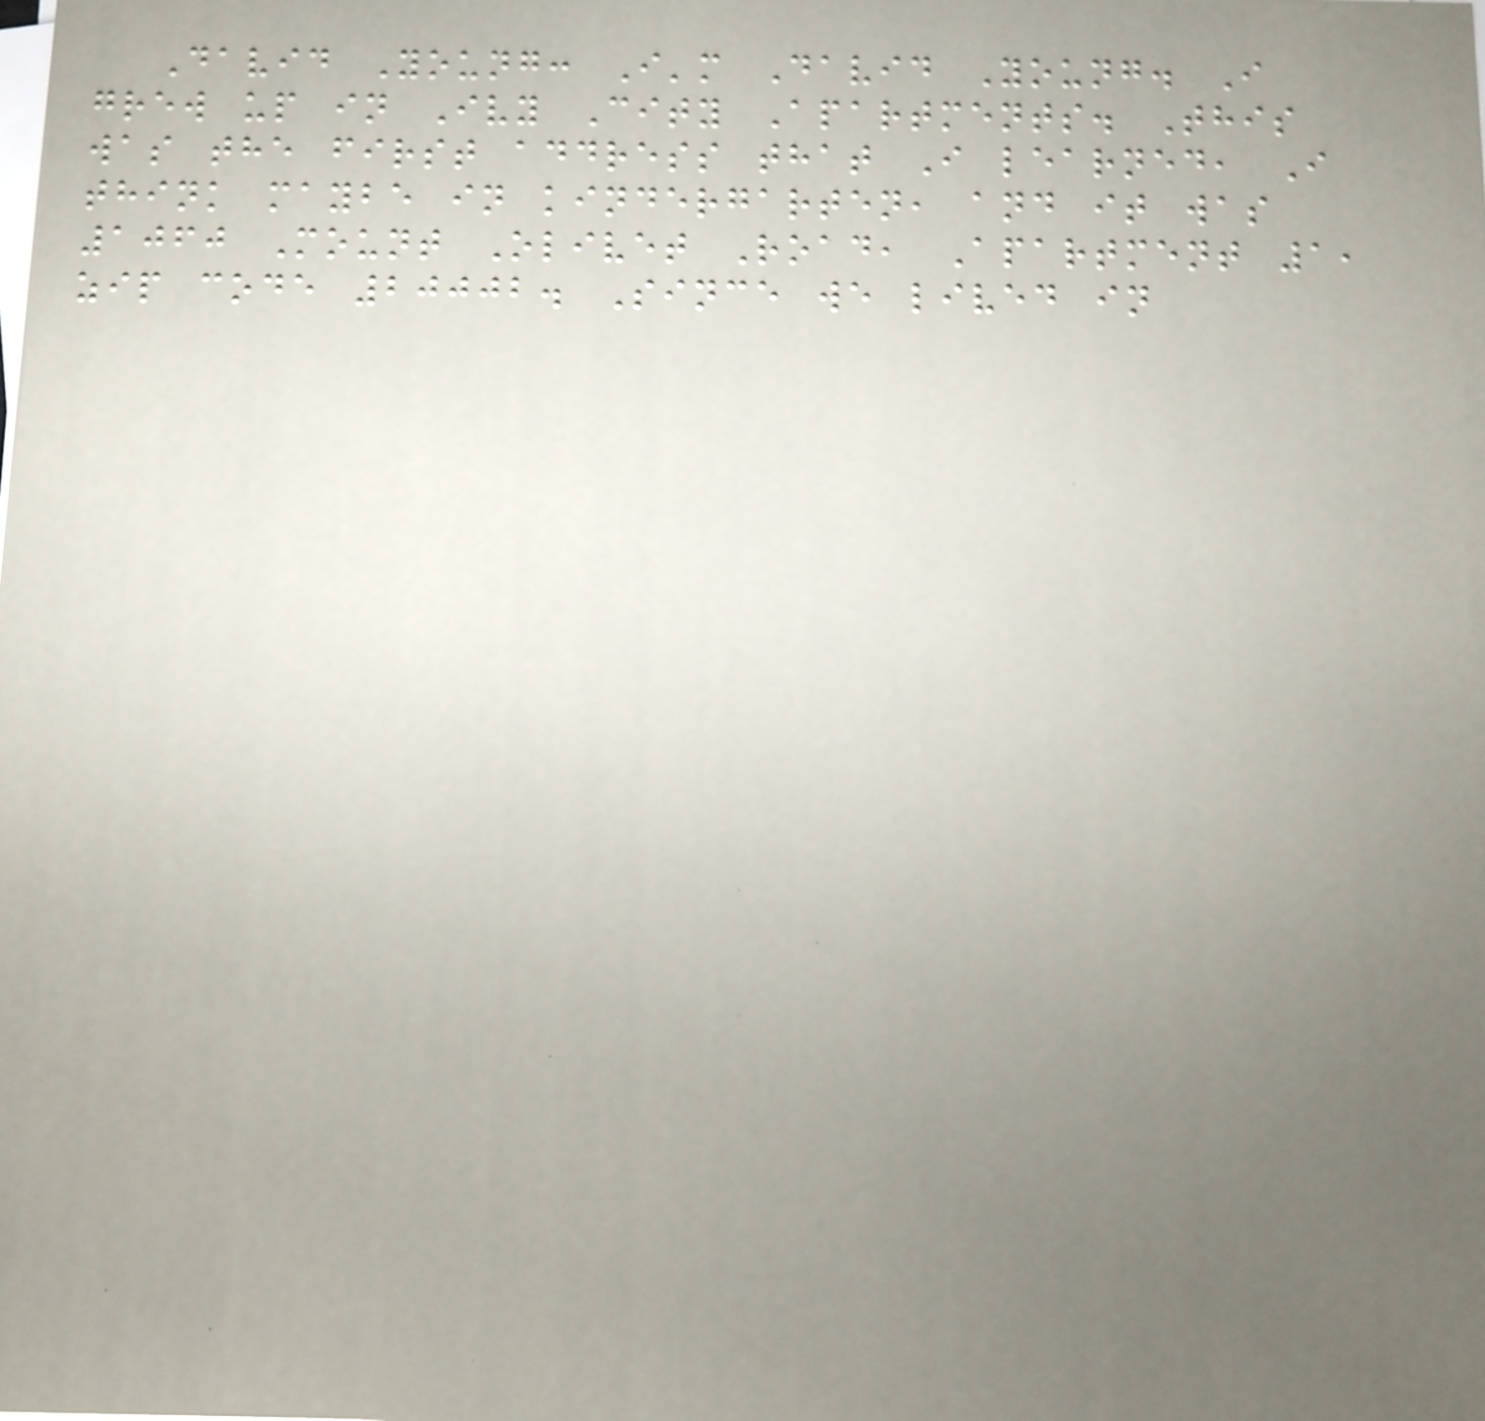David Young: I'm David Young. I
grew up in Ivy City Apartments. This
was the first address that I learned, I
think maybe in kindergarten, and it was
1060 Mount Olivet Road, Apartment 1,
zip code 20002. Since we lived in
